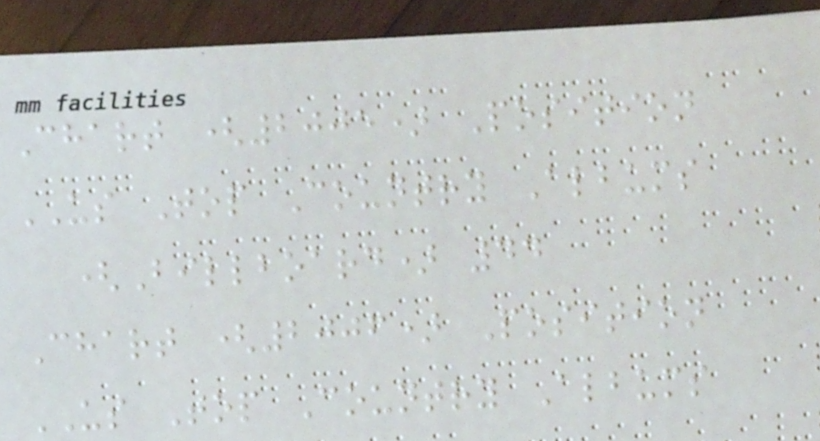Chart (2005) Position
US Top Country Albums
(Billboard) 44
Chart (2006) Position
US Top Country Albums
